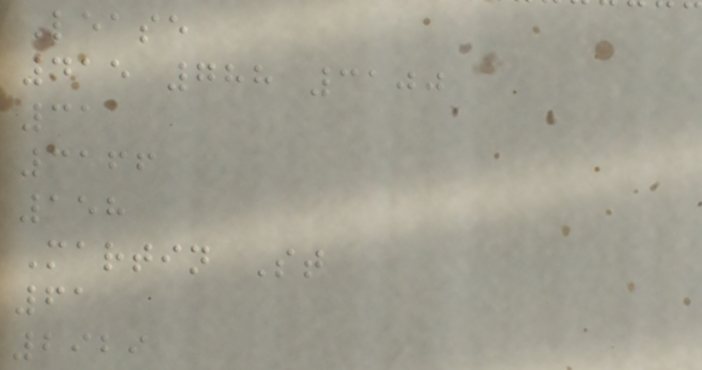Lease
415 788 3100
31
3166
158
Martin St
61
2929
